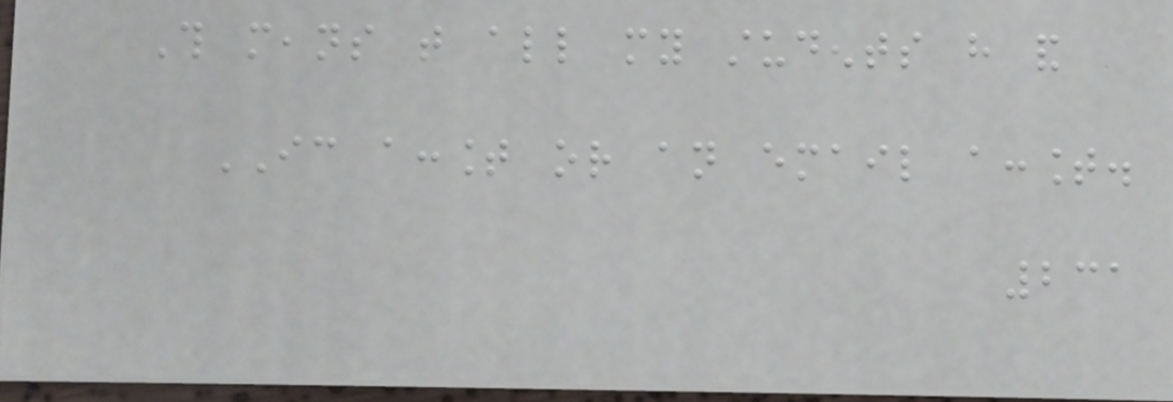This means that all my students have and
IC account or an email account.
231
